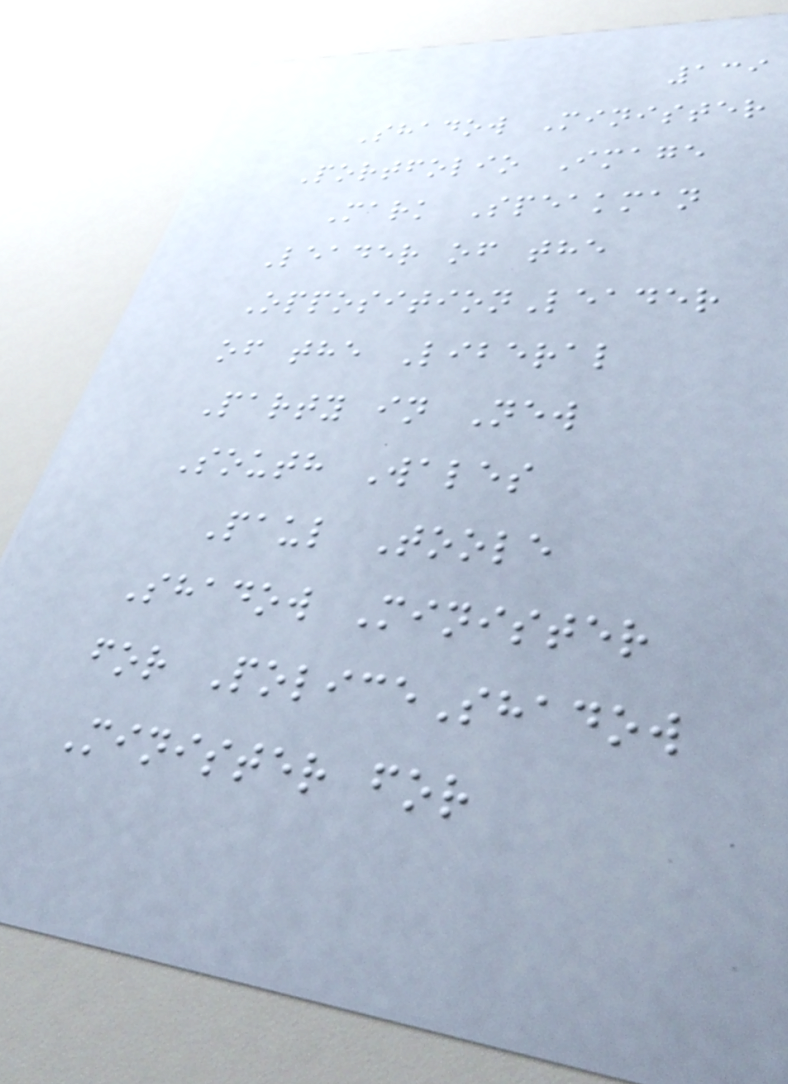139
Shadow Minister
Portfolio Image
Mark Speakman
Leader of the
OppositionLeader
of the Liberal
Party in New
South Wales
Paul Toole
Shadow Minister
for PoliceShadow
Minister for
